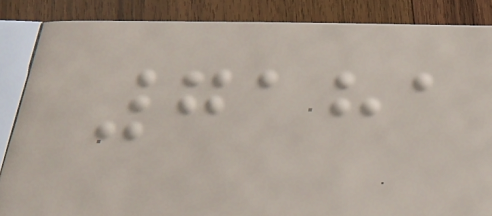7181
